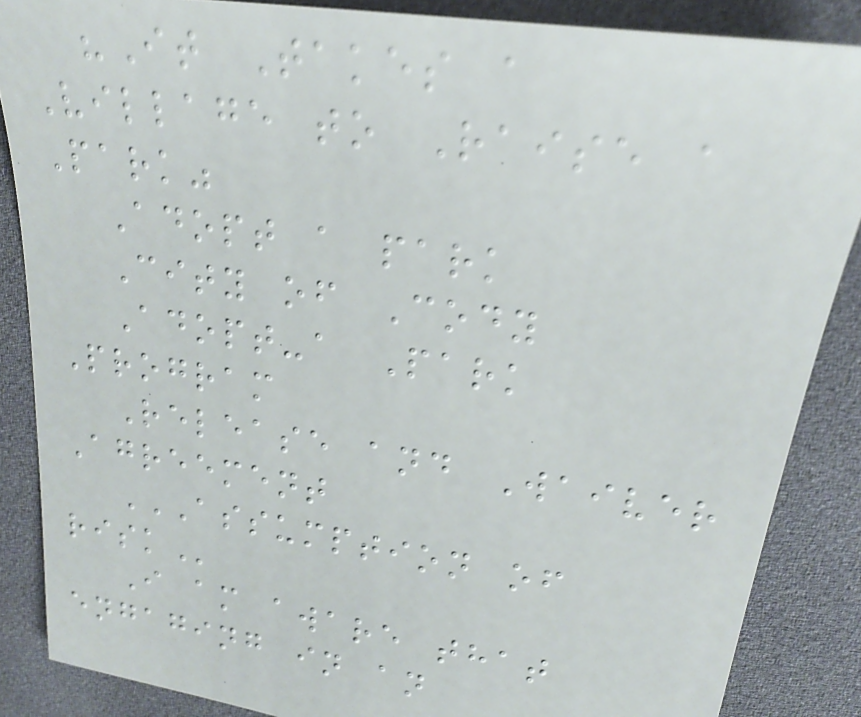"It Takes a
Village to Raise a
Park"
Adopt a park
City of Cody
Adopt-a Park
Program
Release and Waiver
Agreement
ASSUMPTION OF
RISK
I am aware that
engaging in an
